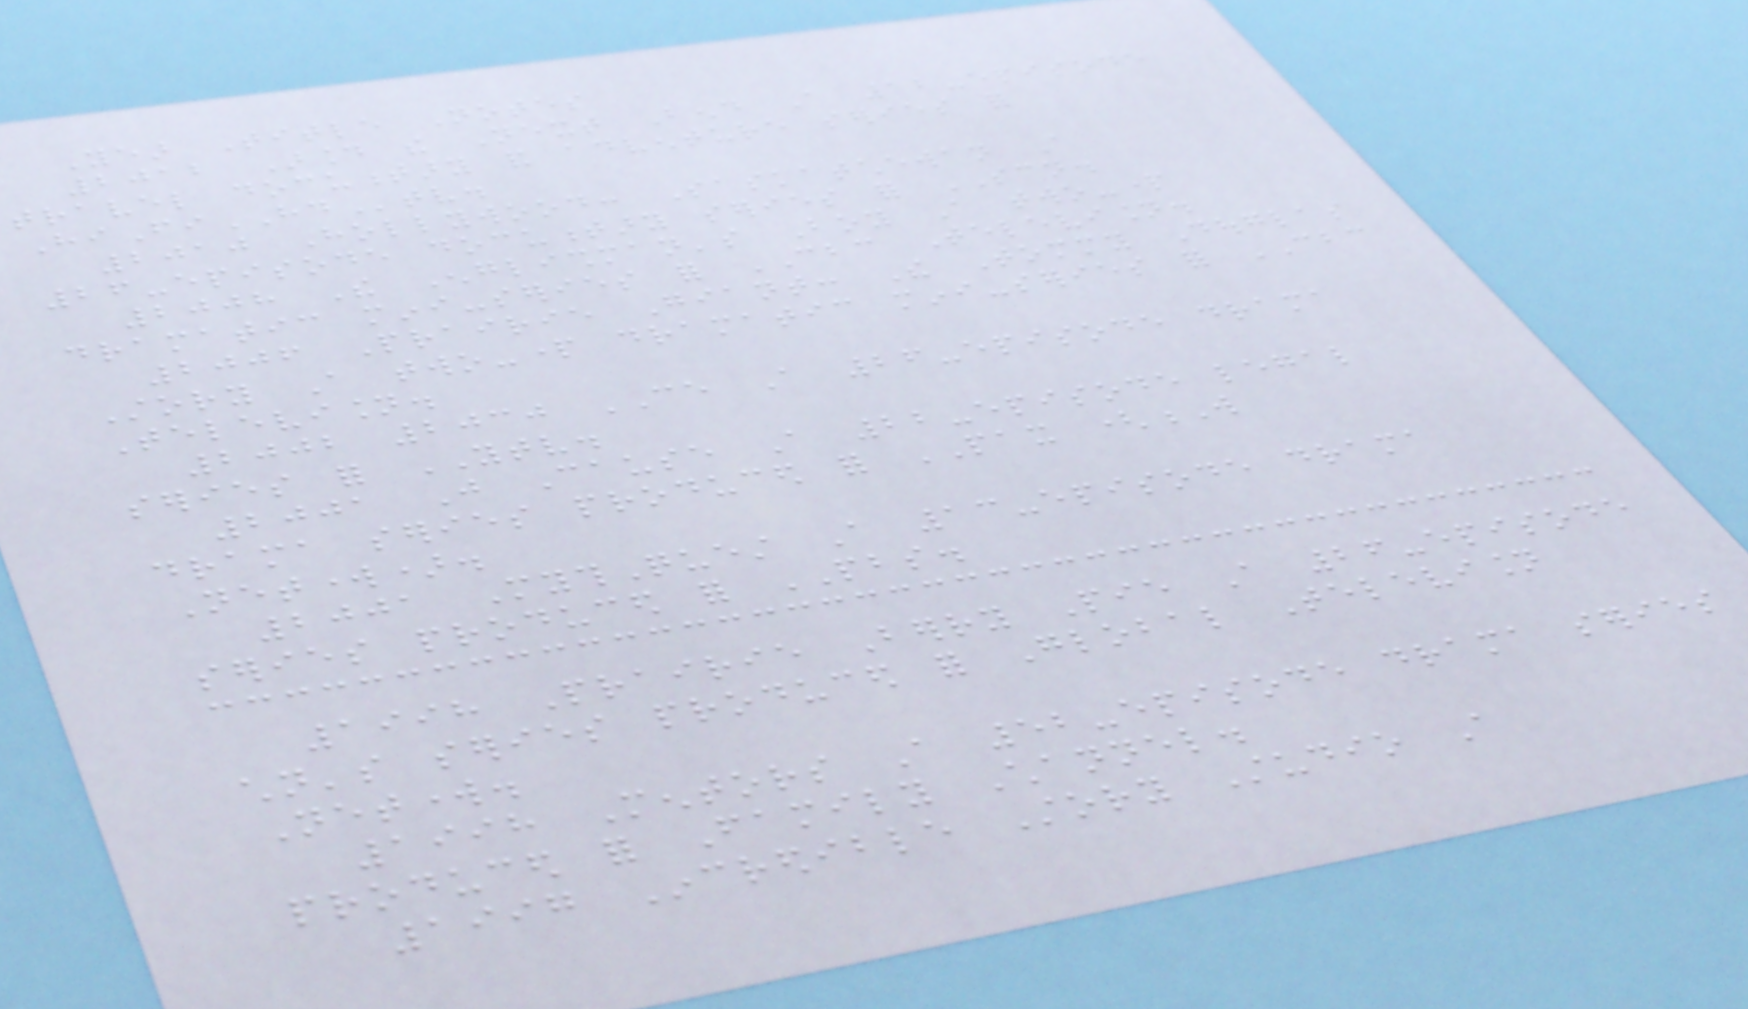Year Title Notes
2012 Around the Next Bend A 12-episode
travel documentary and adventure series for
HiFiHDtv.
2010 Hollywood: Saskatchewan A
26-episode documentary series for SCN.
2008 The Englishman's Boy A two-part
dramatic mini-series for CBC Television.
2006 Prairie Giant: The Tommy Douglas
Story A two-part dramatic mini-series for CBC
Television.
2002 2030 CE A 26-episode drama
series for YTV.
2001 Just Cause A 22-episode legal
drama series produced for PAX (W
Network).
2001 MythQuest A 13-episode drama
series produced for PBS.
1998 Prairie Berry Pie A 26-episode
children's series produced for Global Television
Network.
1998 Mentors A 52-episode drama series
produced for Family Channel.
1997 Incredible Story Studio A
